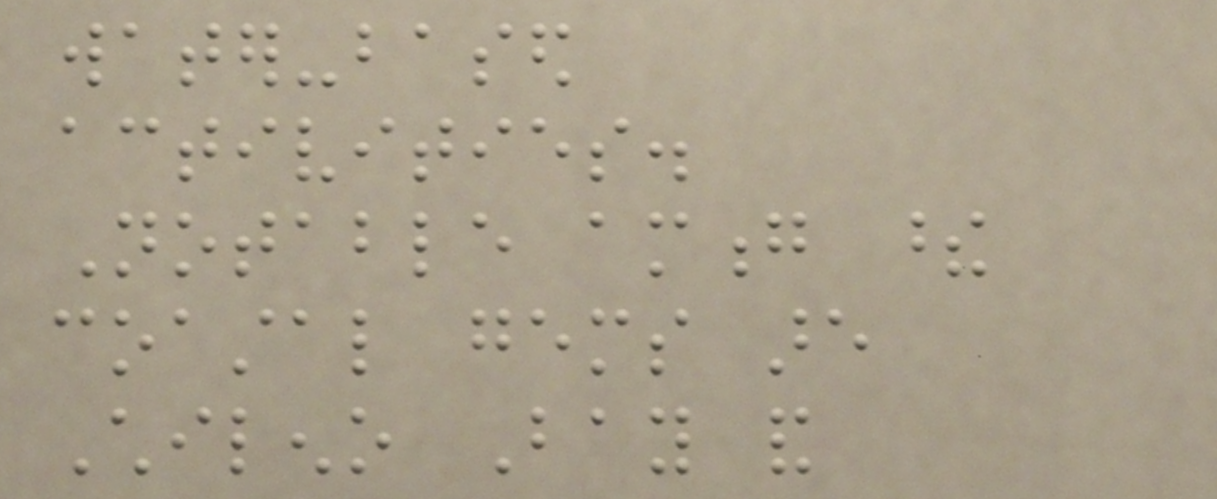water-based
activities.
Notable among these
coastal gems are
Chileno Bay and
